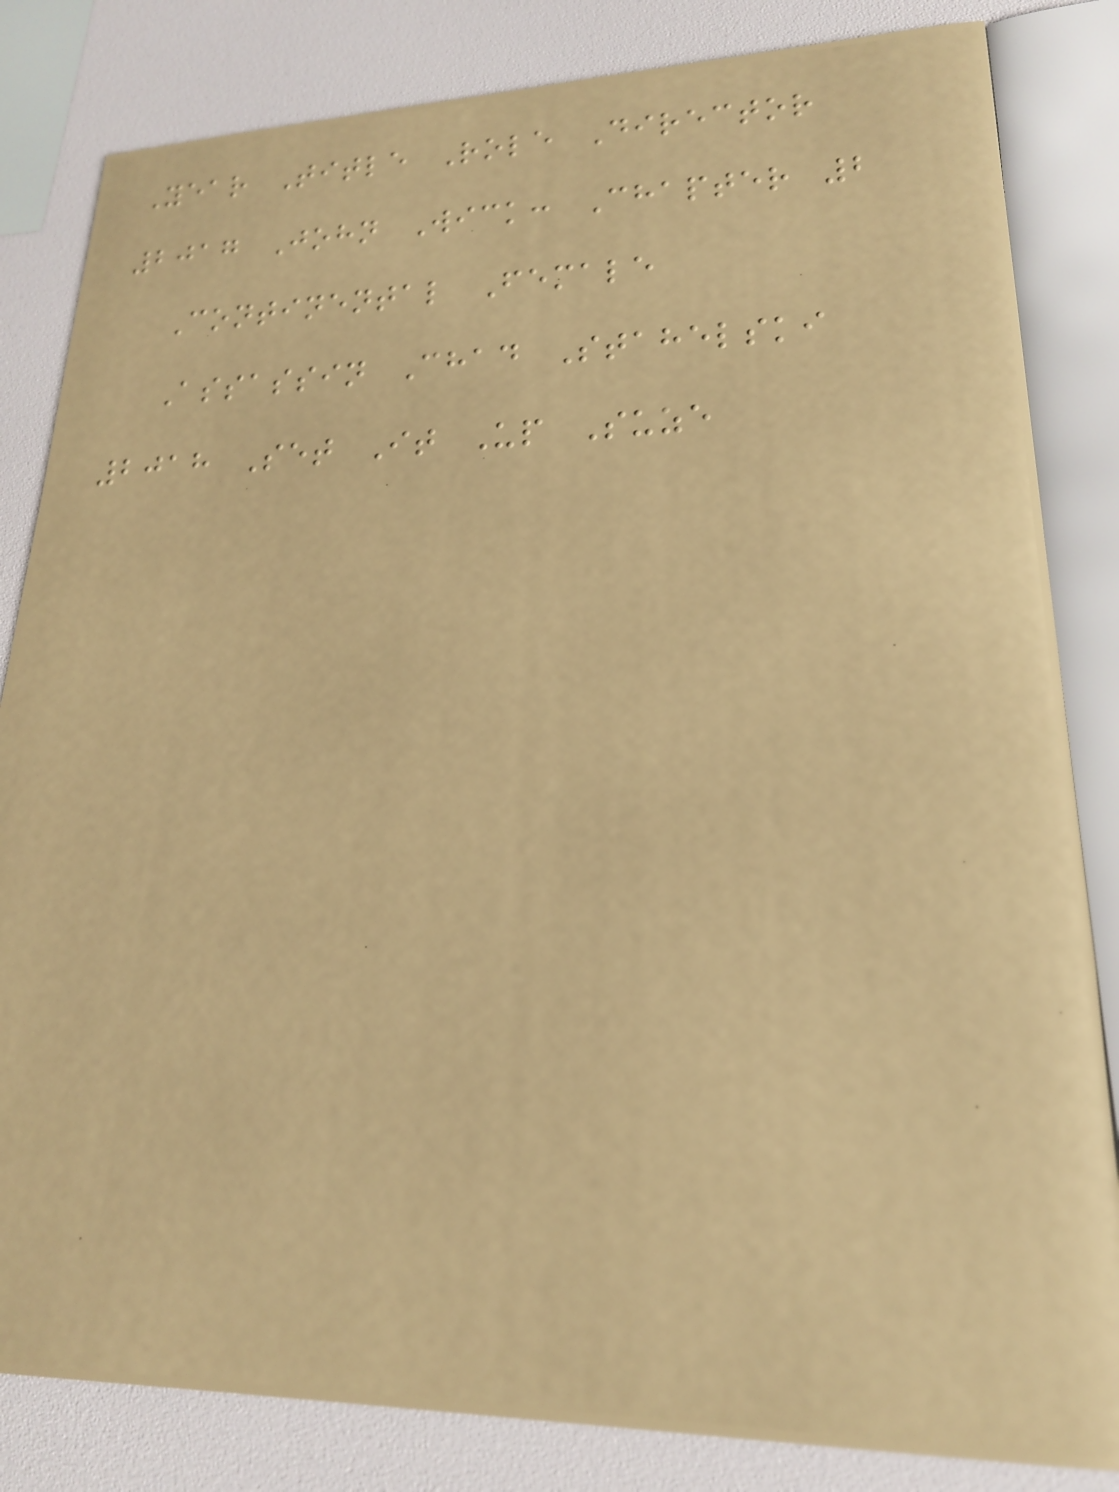Year Title Role Director
2017 John Wick: Chapter 2
Continental Female
Assassin Chad Stahelski
2018 Set It Up Suze
